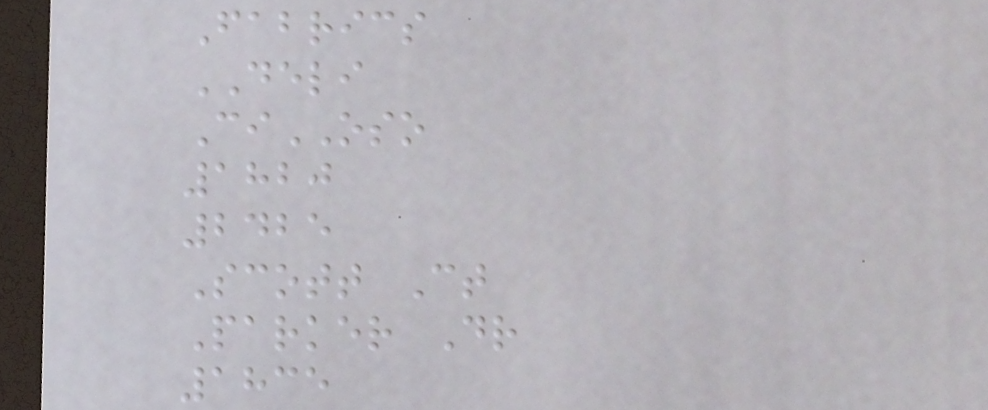Fabrics
DELI
CiOSO
1820
2425
Scott Ct
Parker Dr
1835
